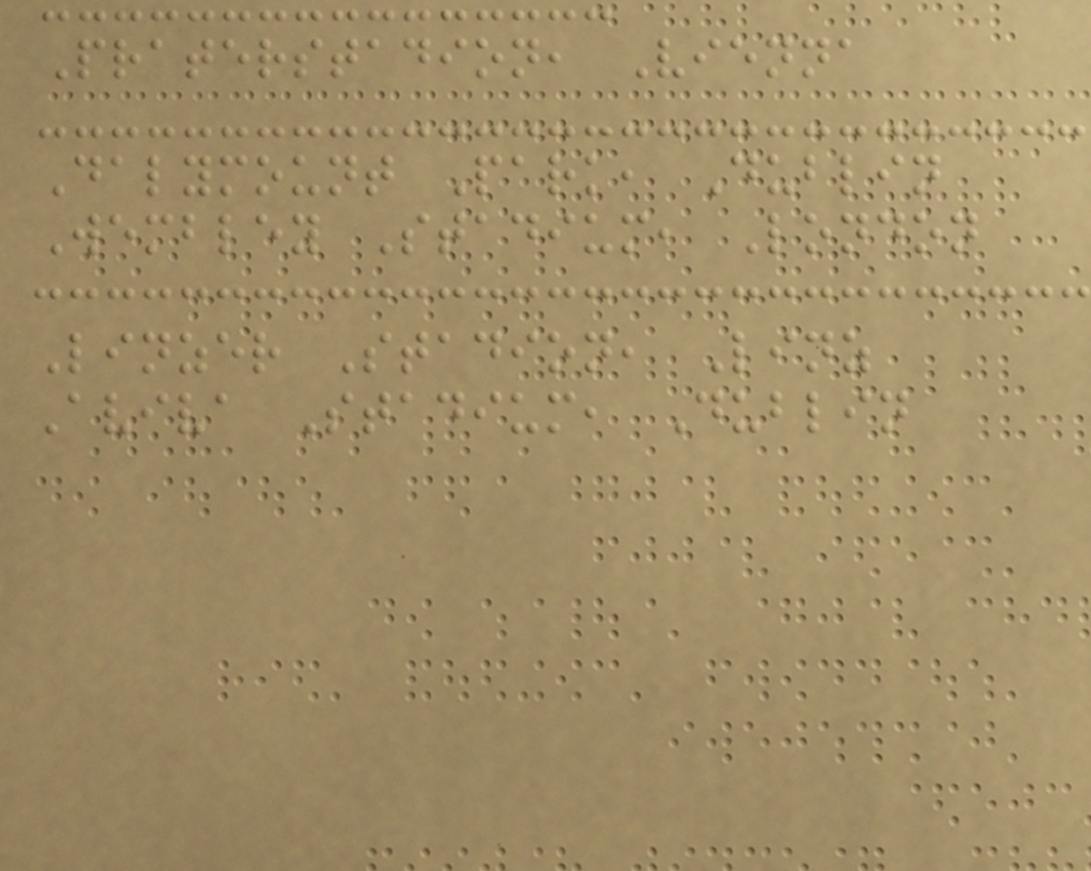Praterstadion, Vienna
Dalymount Park, Dublin
Wembley Stadium, London
Linzer Stadion, Linz
Aviva Stadium, Dublin
